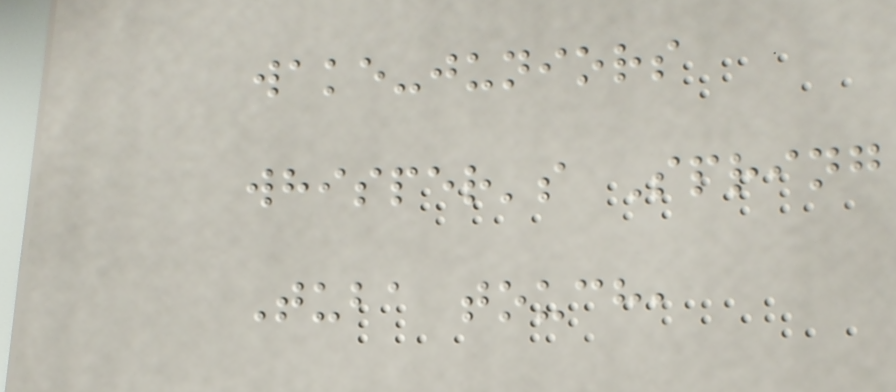wake-juniors
whisper's Spring
Tuba touch,
